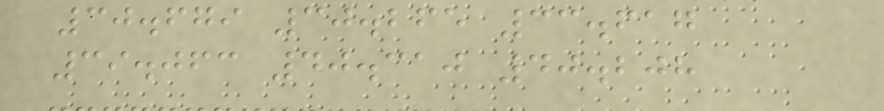30.679 30.265 33.617
39.063 40.310 40.208
